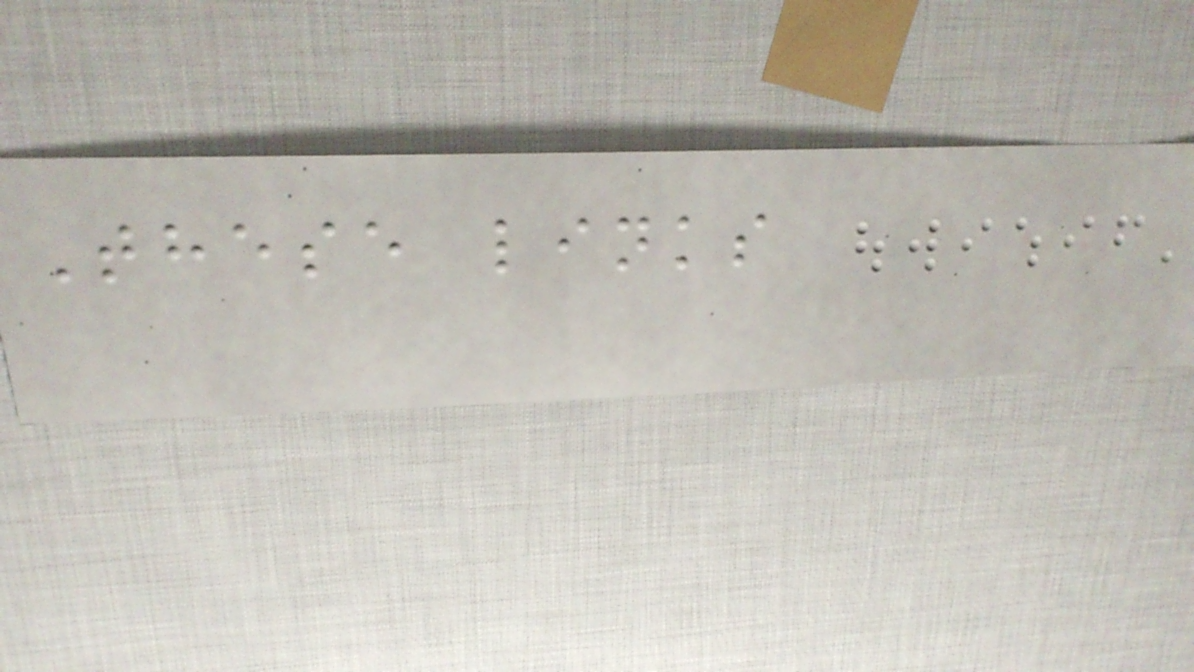These links
